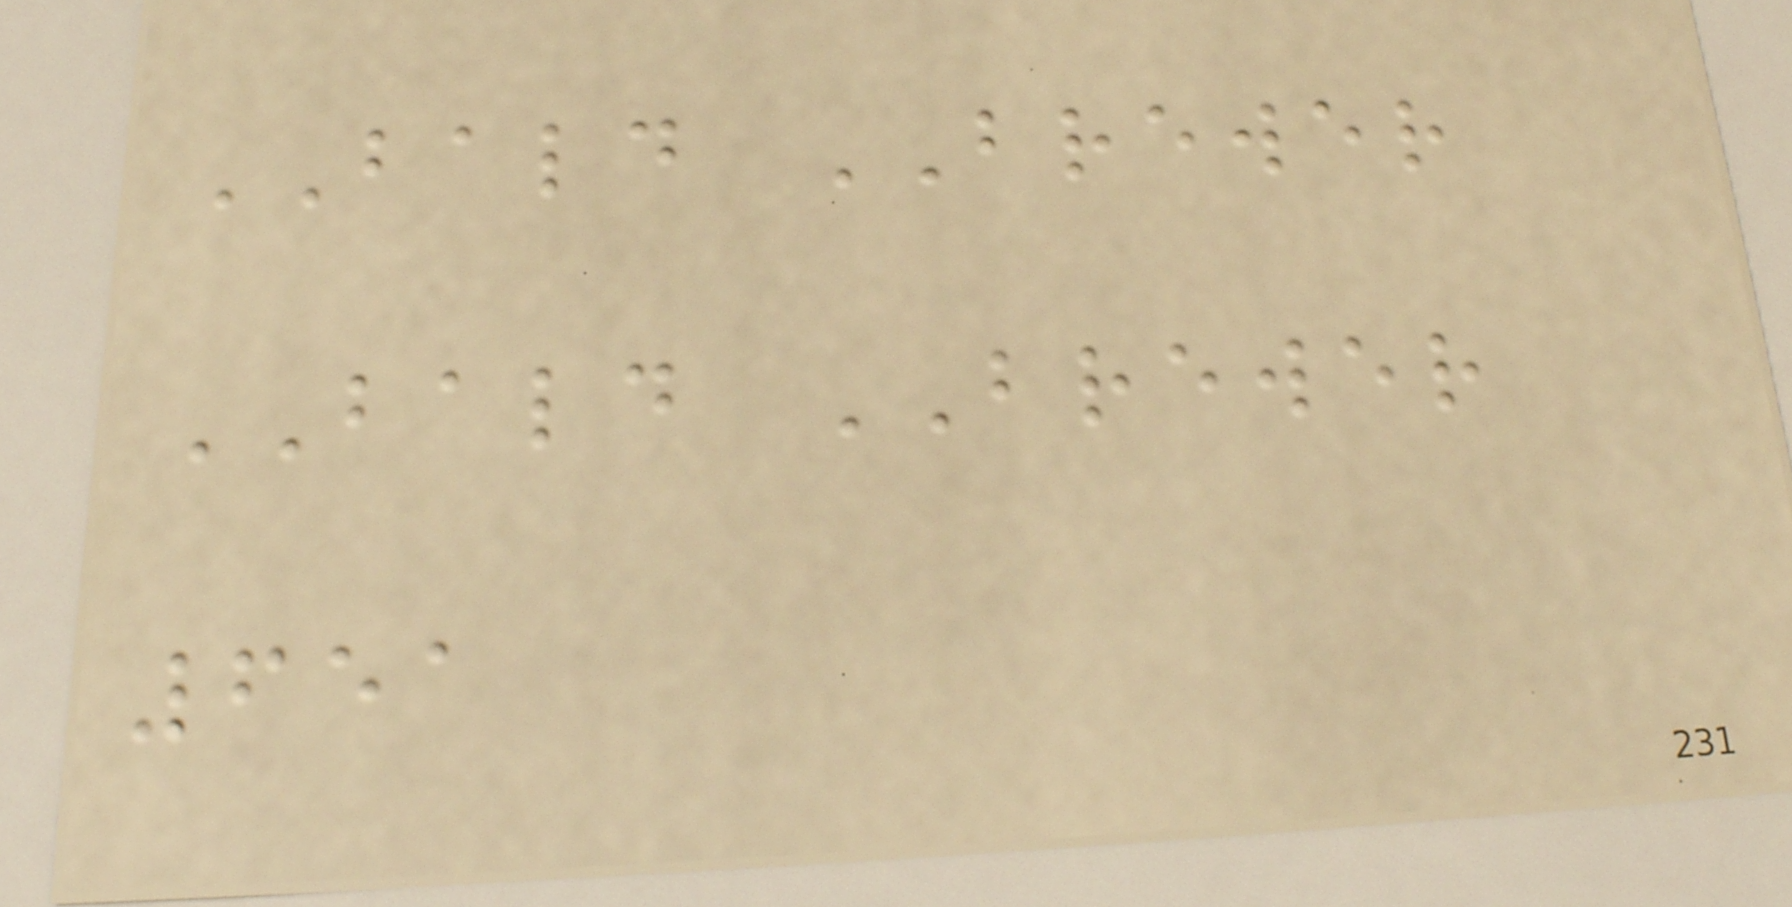BALD BREWER
BALD BREWER
651
